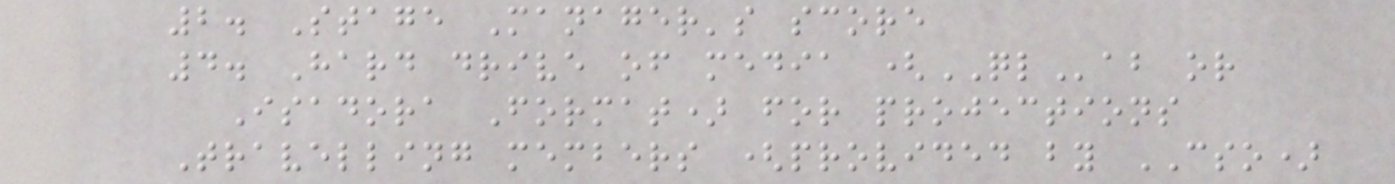2. Stage Manager's score
4. Hard drive of media (QLab or
Isadora Format) for projections
Travelling members (provided by CSO)
